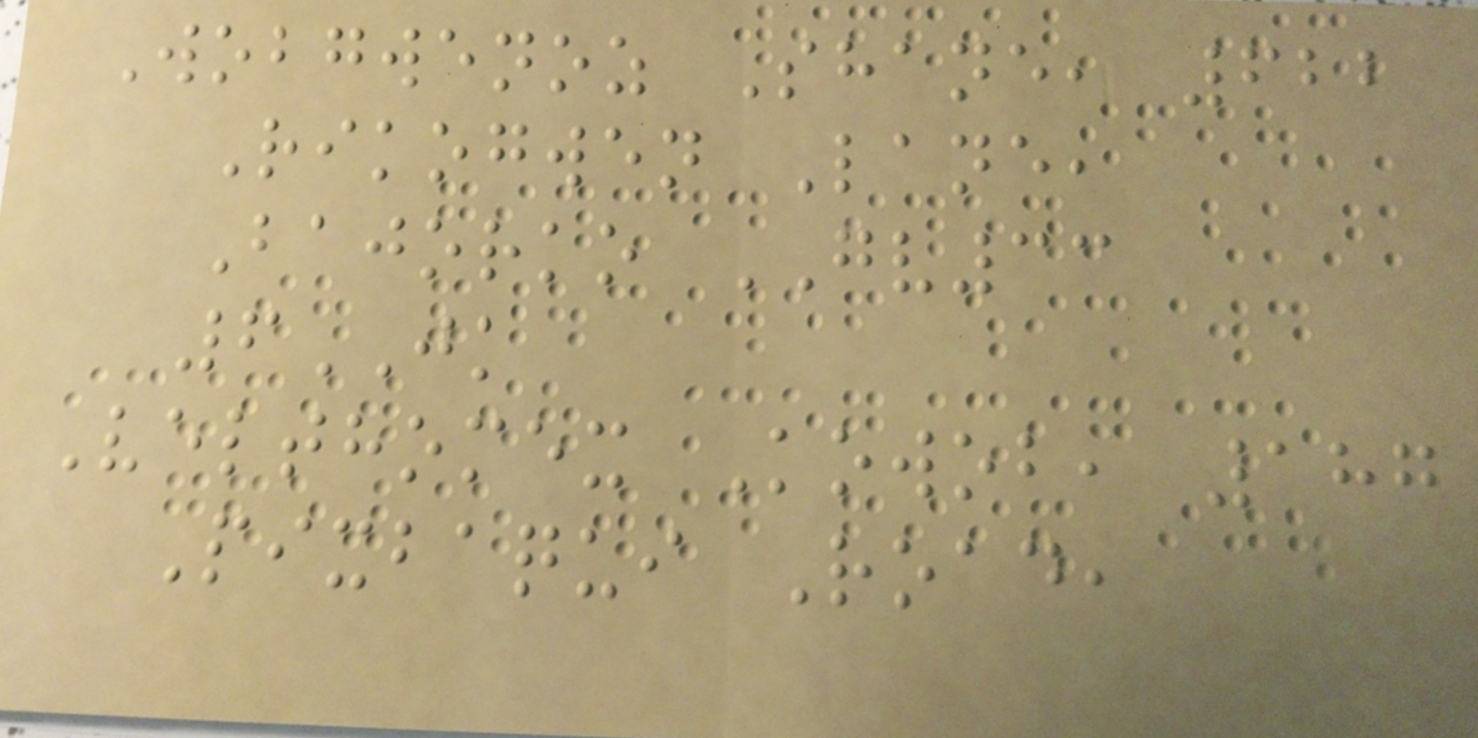Wobgwenoz Shane, 622
Rikogwen Lane,
Bajorko GV33
6JK
Velthomex Kowob, 187
Pixbaqui Road,
